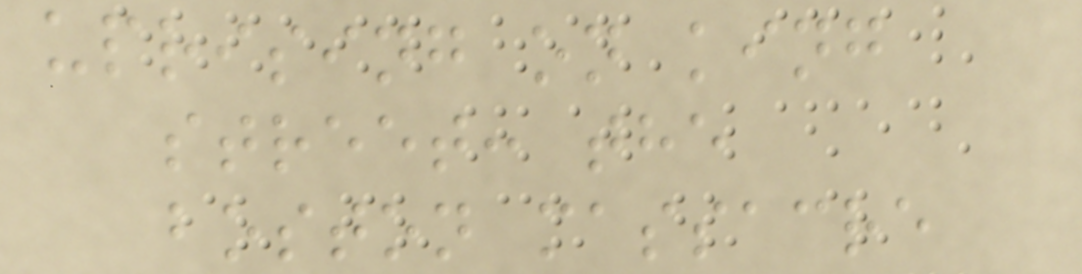uprising on king
street: the
boston massacre
